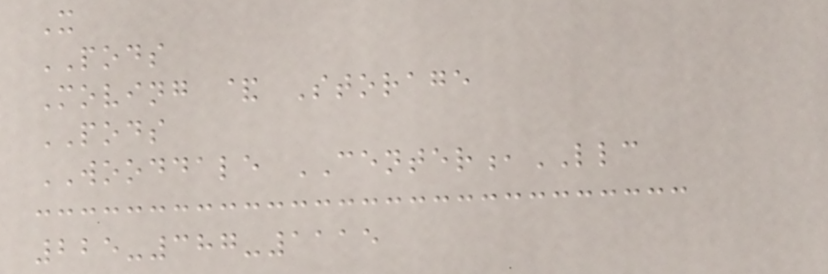X
PODS
Moving & Storage
PODS
WOODDALE CENTER,LLC
225-387-1115
